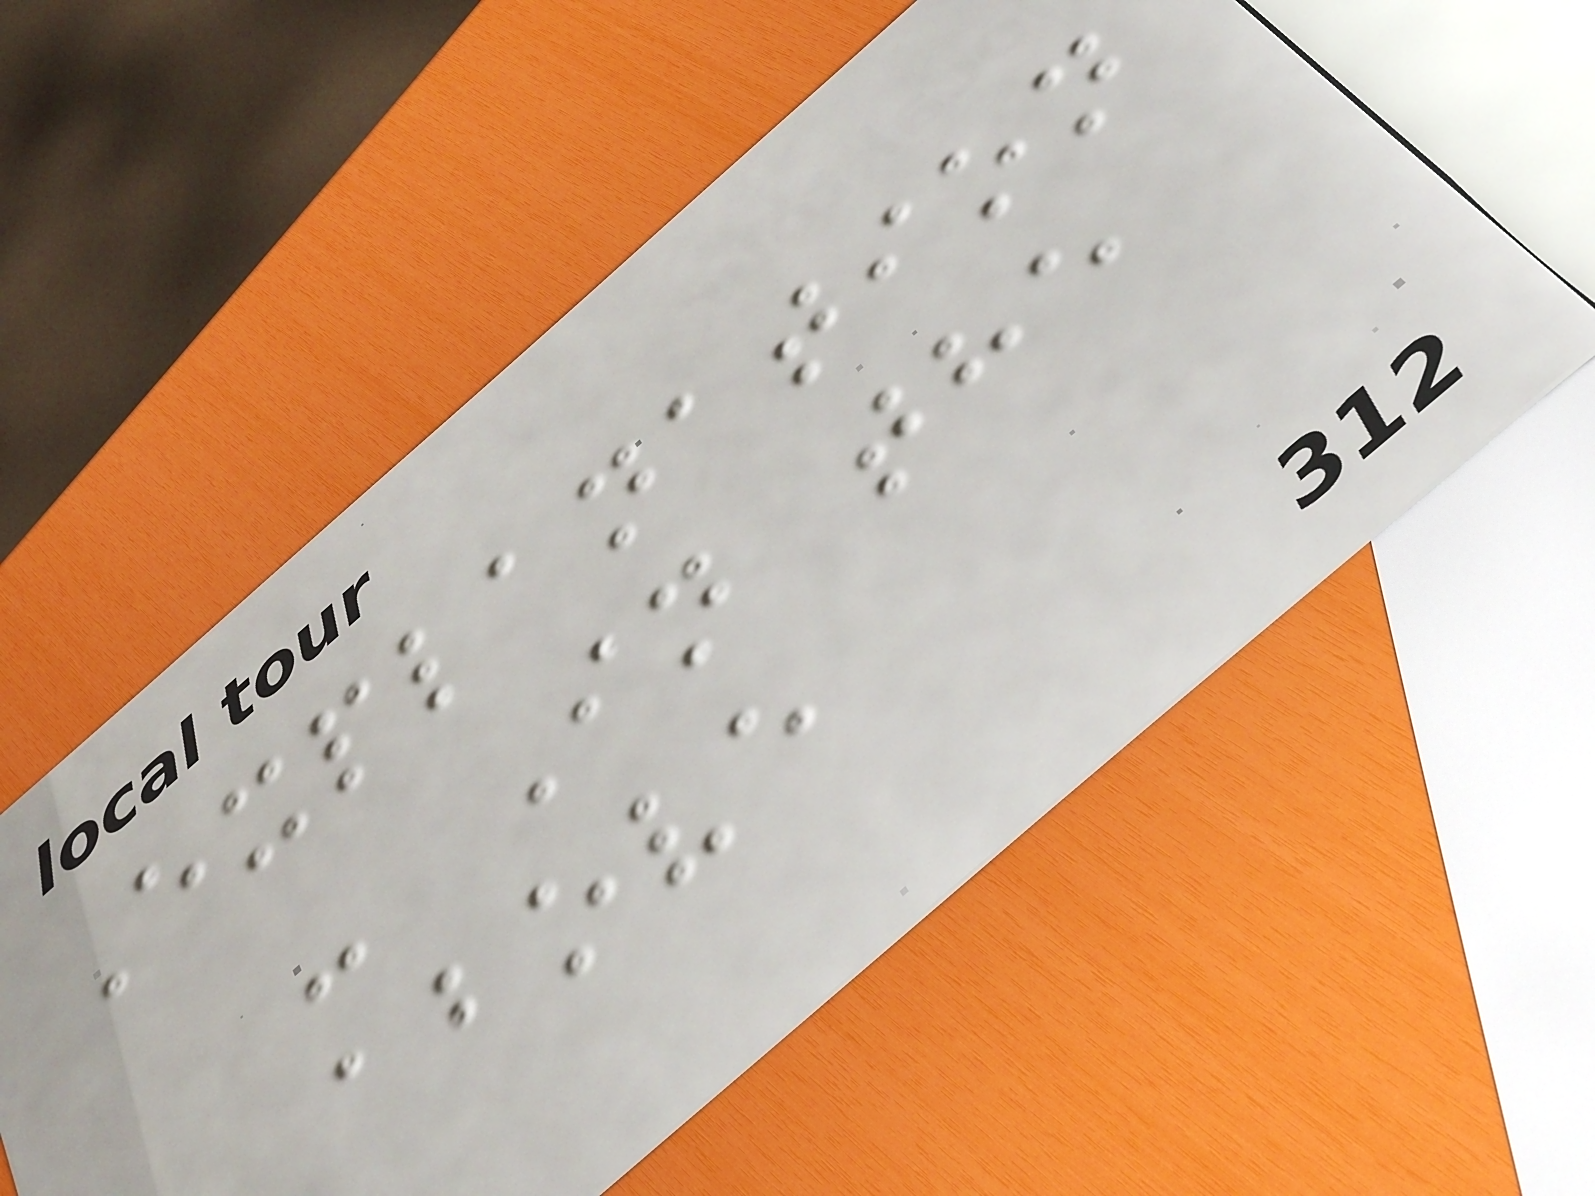Explanation
- In the
above
